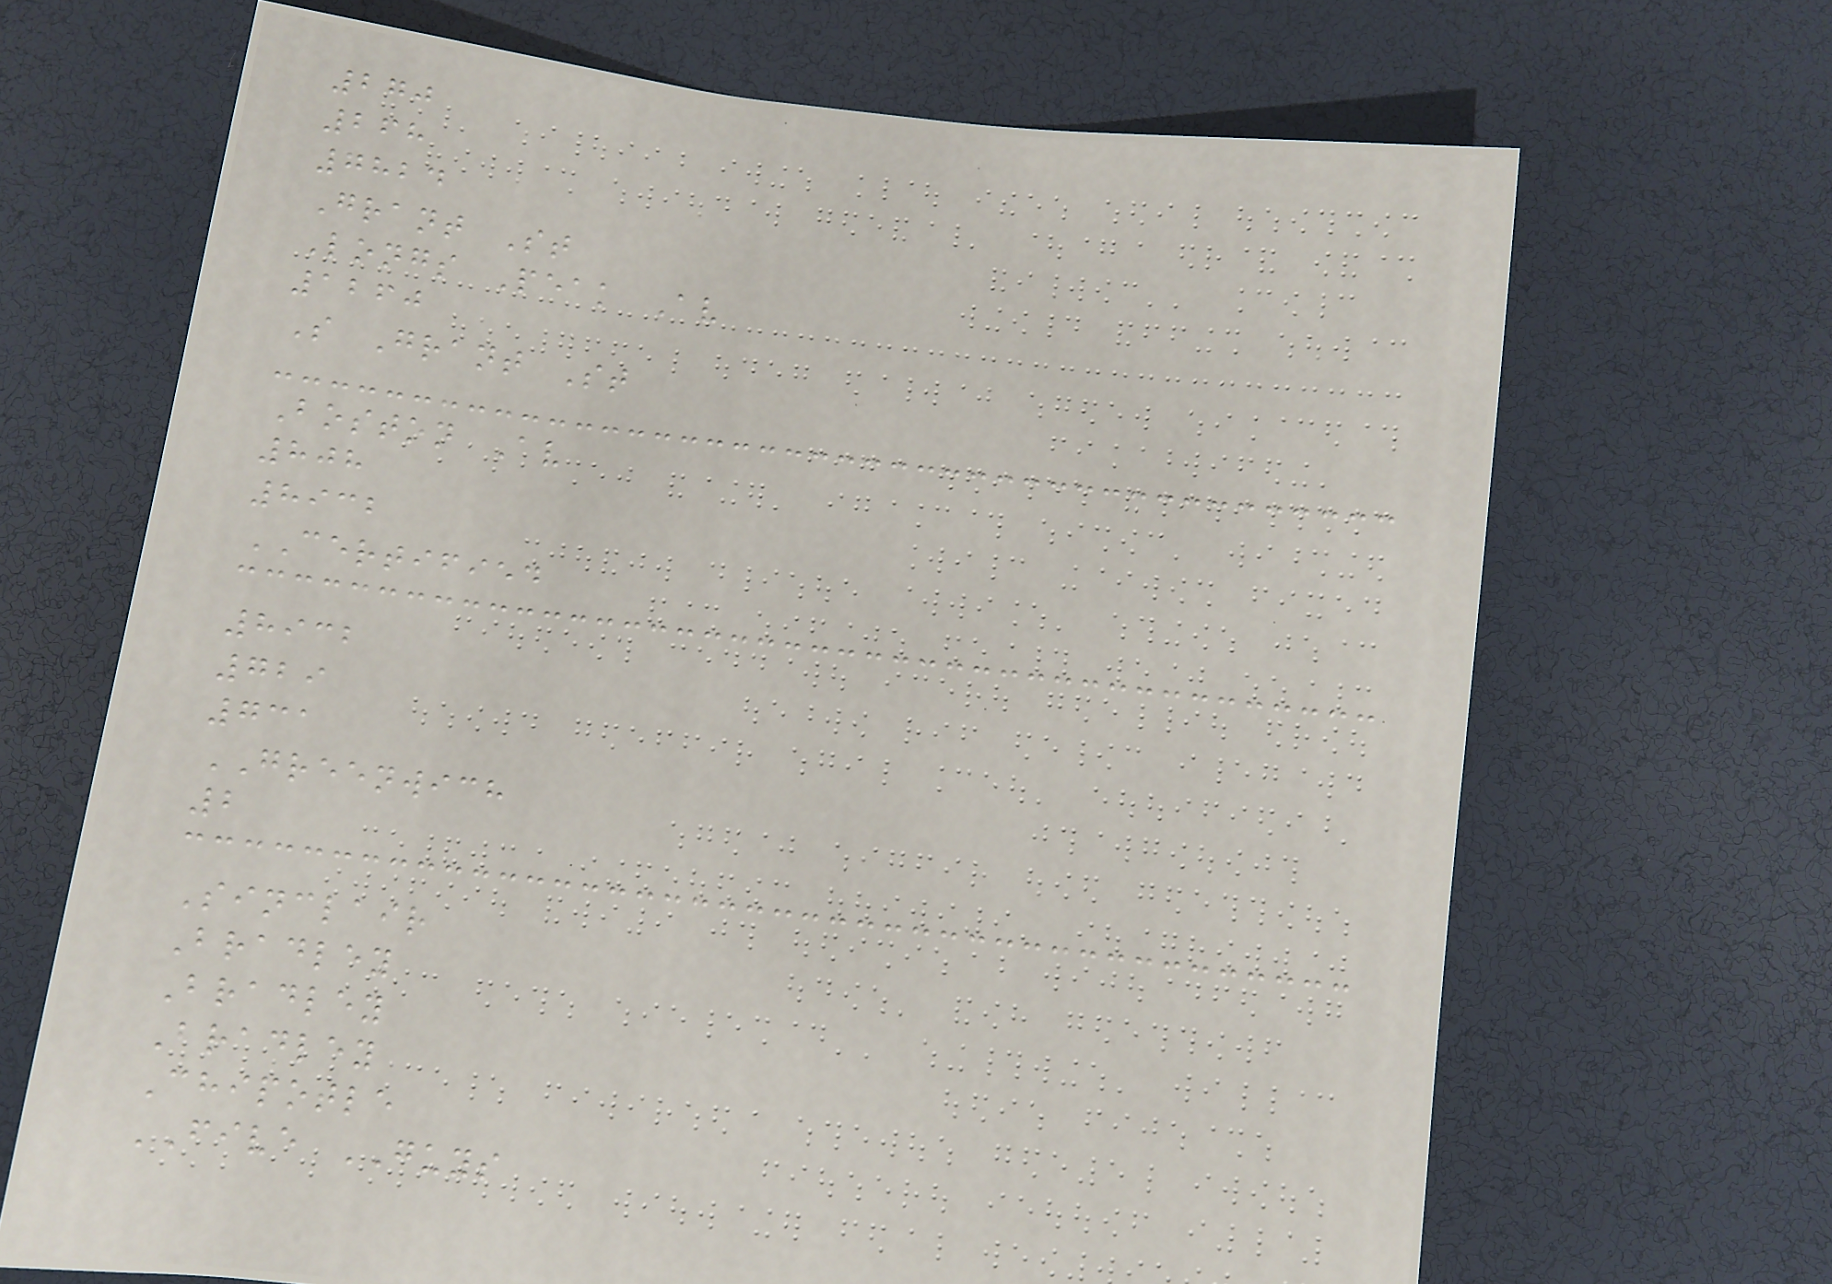270
268
7824
Grant St
Longs Peak Av
1260
S Grant St
Boston Av
808
8932
CERTIFIED
8932
729
731
GREENWICH
2
Sinclair
Bradley
Bradley
Bradley
Chipotle
FIVE GUYS
